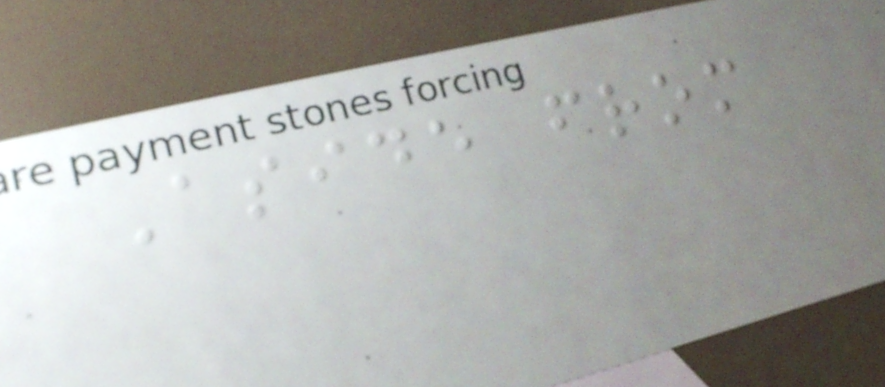Aside from
